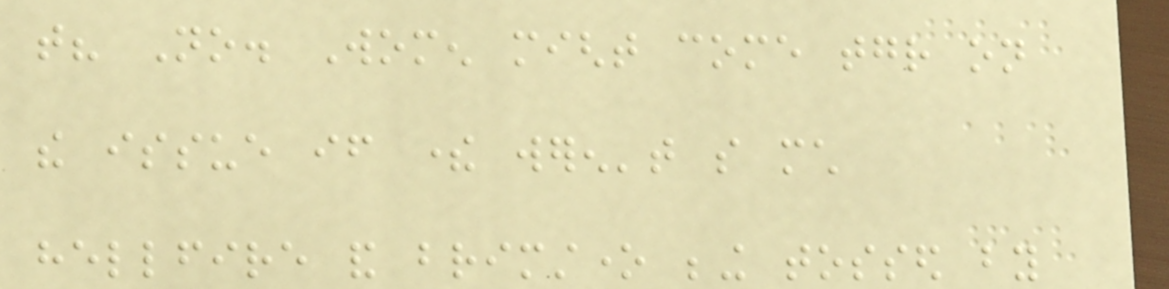that? No. Women might come together on
the issue if there weren't so much
hellfire and brimstone being tossed by
